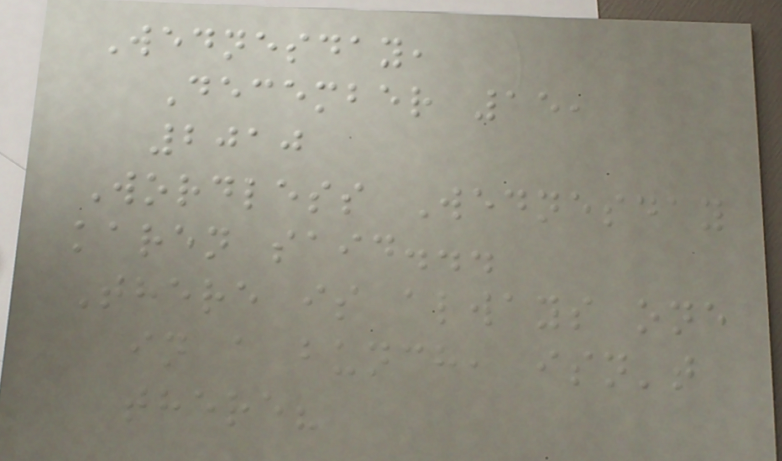Wednesday,
December 15,
2010
Wordless Wednesday
karen said...
There is always one
in a bunch, isn't
there?
